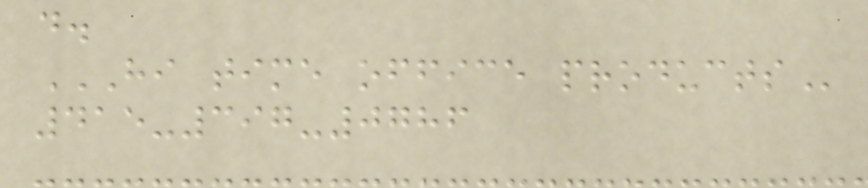d.
HI TIME OFFICE PRODUCTS
415-397-0786
